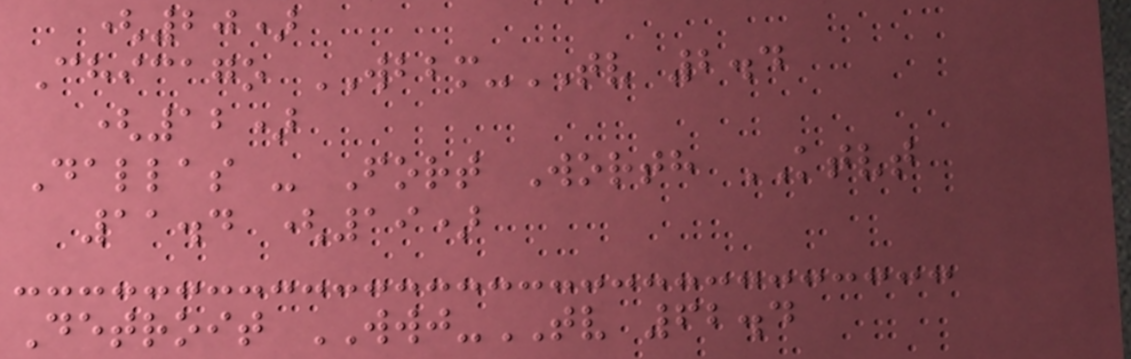(20)
Chicago WBBM-TV 2.4
(12)
Dallas - Fort Worth KTVT
11.4 (19)
Detroit WWJ-TV 62.4
